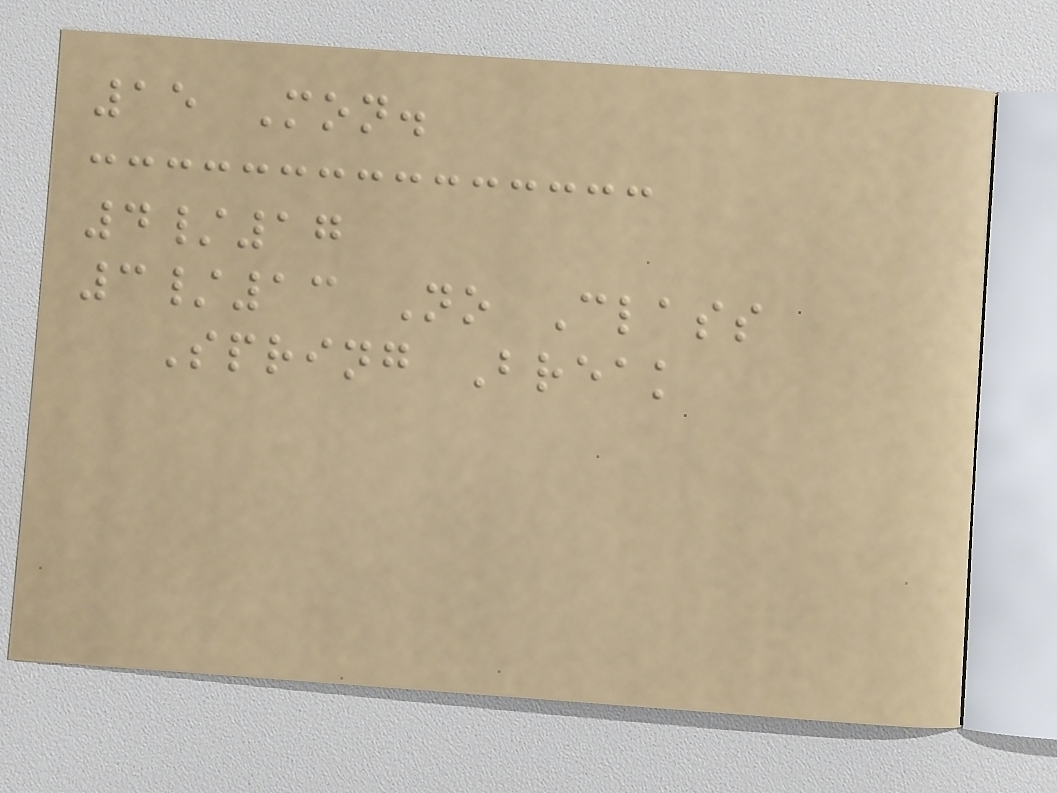15 Mon.
4/17
3/13 No Class
Spring Break
